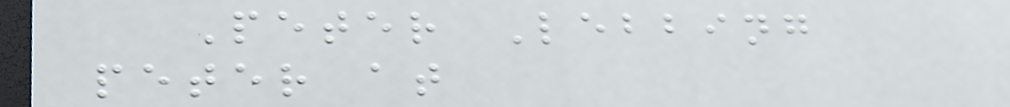Peter Lebbing
peter at
